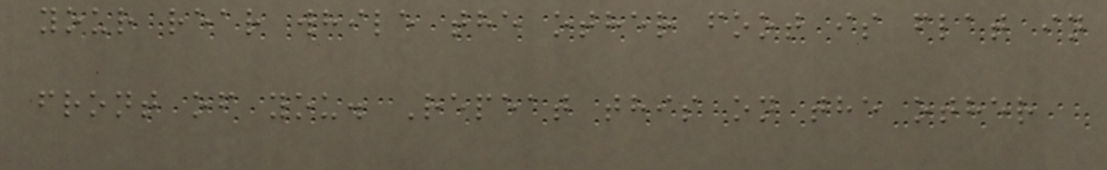your rear while the other foot is flat in
front of you. Repeat this on the other
